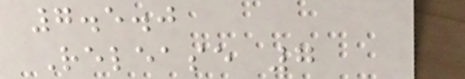7.5.0
Release 7
